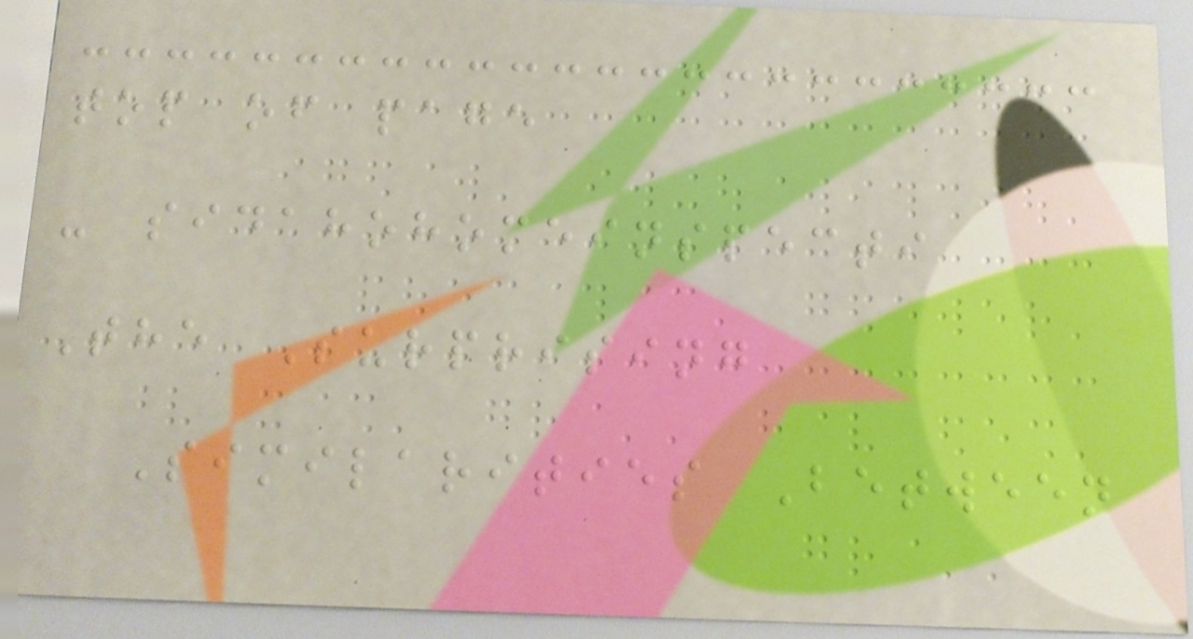top of page
- sidahohomeinspecti
The Surprising
Similarities Between
